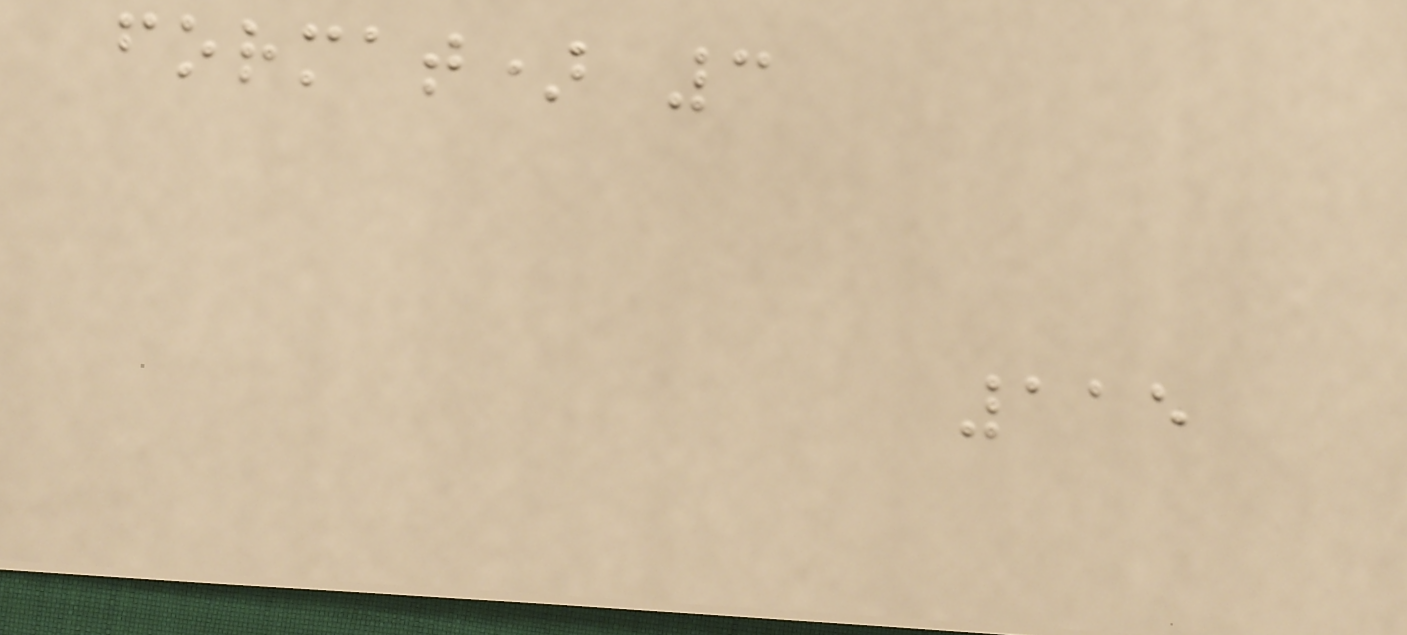format) 3
115
